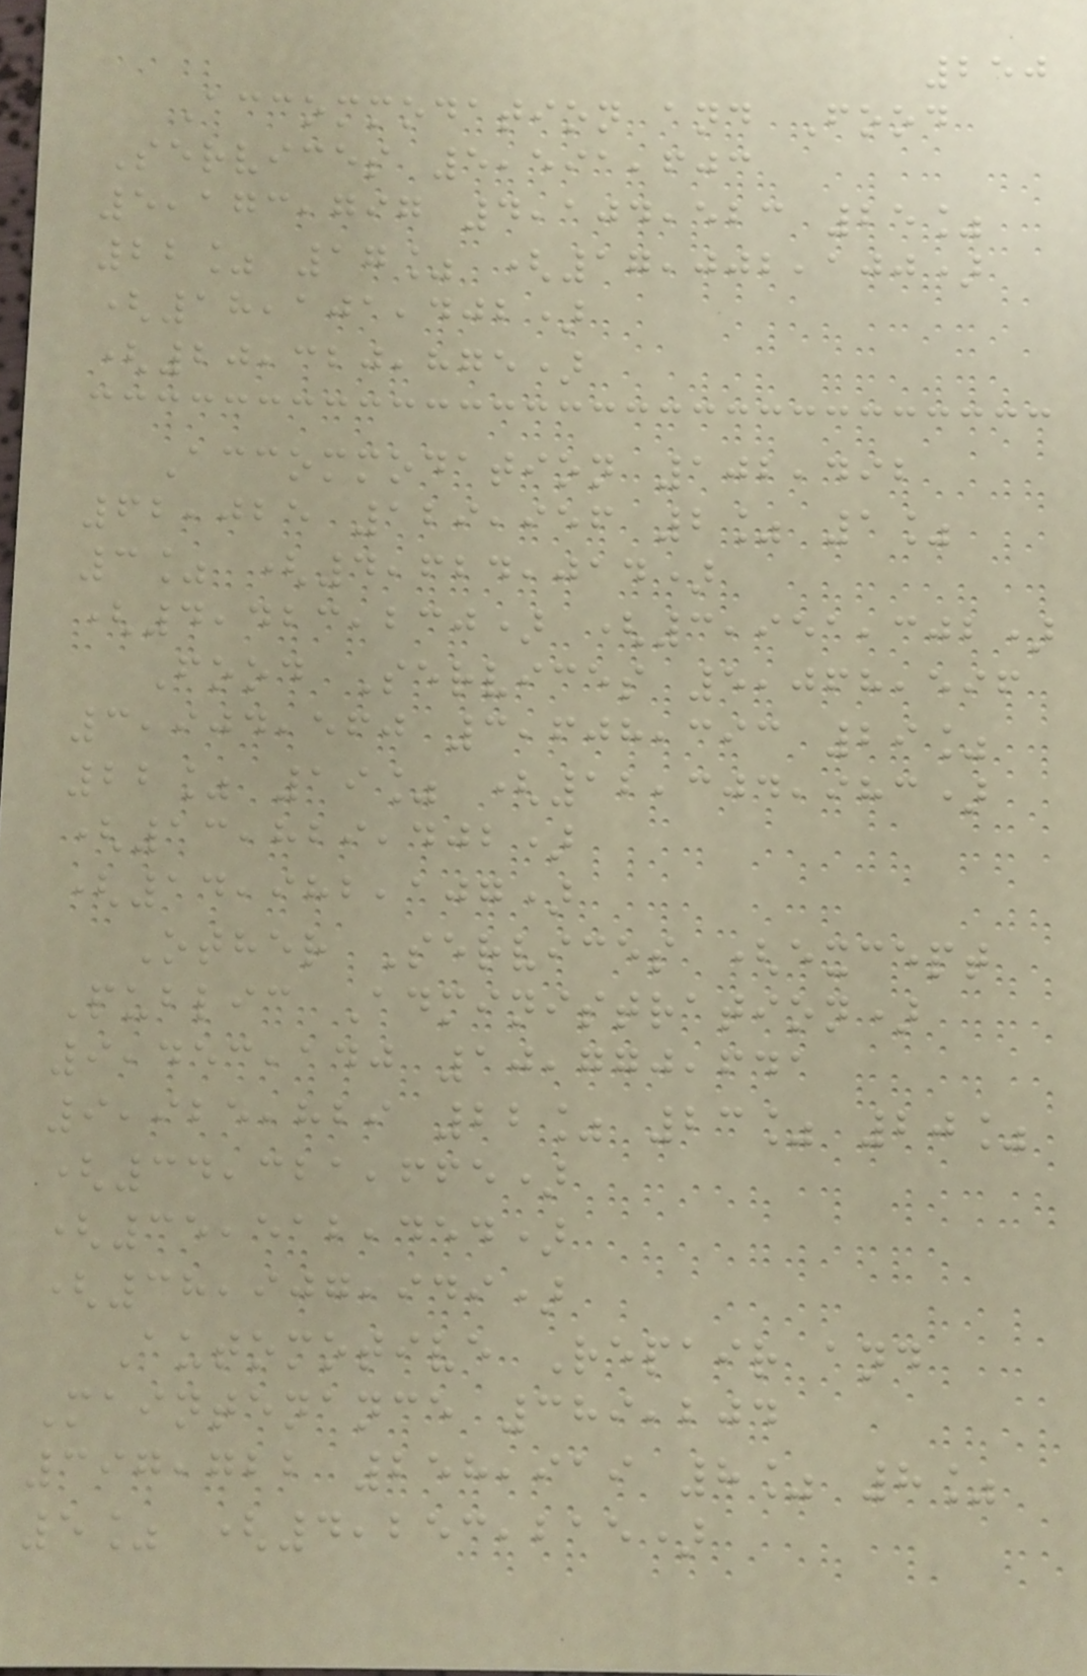250
Accommodation and Food
Services 5,591,603
5,173,797 4,104,523 25%
22% 17% (17,002,100)
(18,101,402)
(20,320,875)
Accommodation 102,492
62,025 129,956 2% 1%
3% (4,624,014)
(4,423,230) (3,951,302)
Food Services 5,068,596
3,904,560 3,608,393 29%
22% 19% (12,304,983)
(13,829,402)
(14,982,107)
Other Services (except
Public Administration)
9,453,140 10,770,641
9,925,829 22% 23% 20%
(34,321,665)
(35,512,454)
(38,907,949)
Automotive Repair and
Maintenance 389,204
397,722 258,919 8% 8%
5% (4,253,215)
